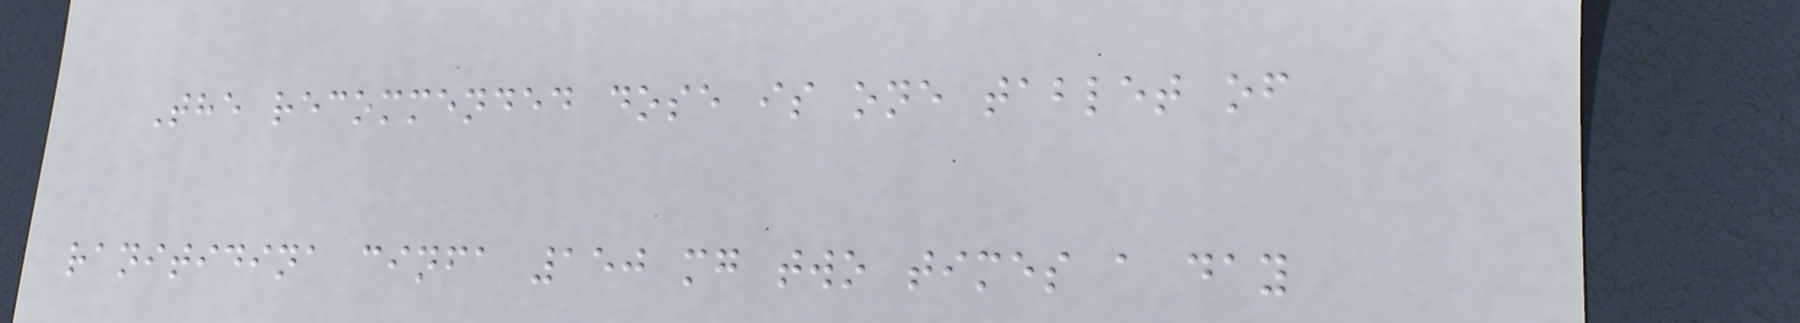The recommended dose is one tablet of
ranitidina cinfa 150 mg two times a day
